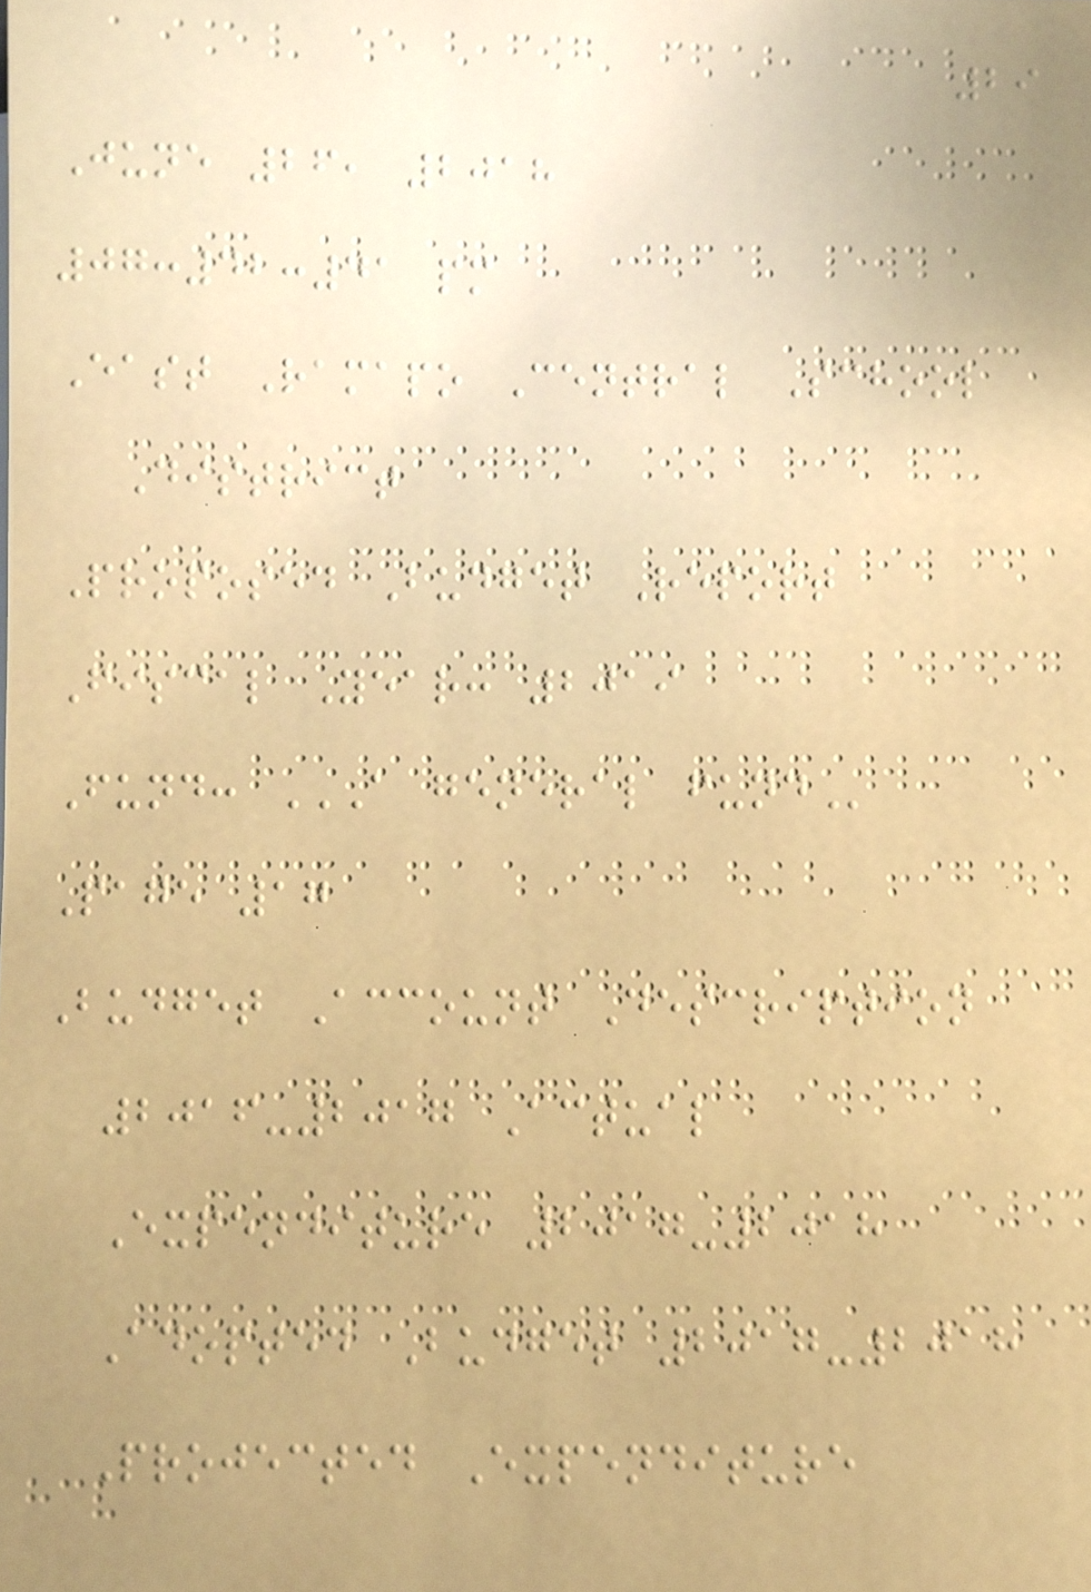29
June 26, 2018
07:42:41 pm
East Ramapo Central School
District
Proposed Budget Report
Fiscal Year: 2019
Fund: A GENERAL FUND
Page 17
Budget Account Description
2016-2017 Actual
Expenditure 2017-2018
Adopted Budget 2017-2018
Projected Expenditure
